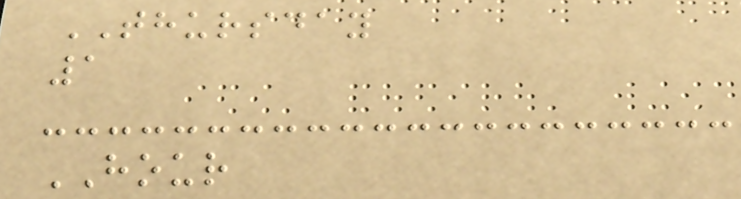THURSDAY
1
HOUR
